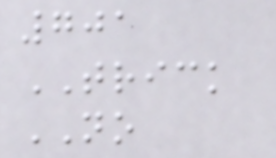701
TRICK
NO
